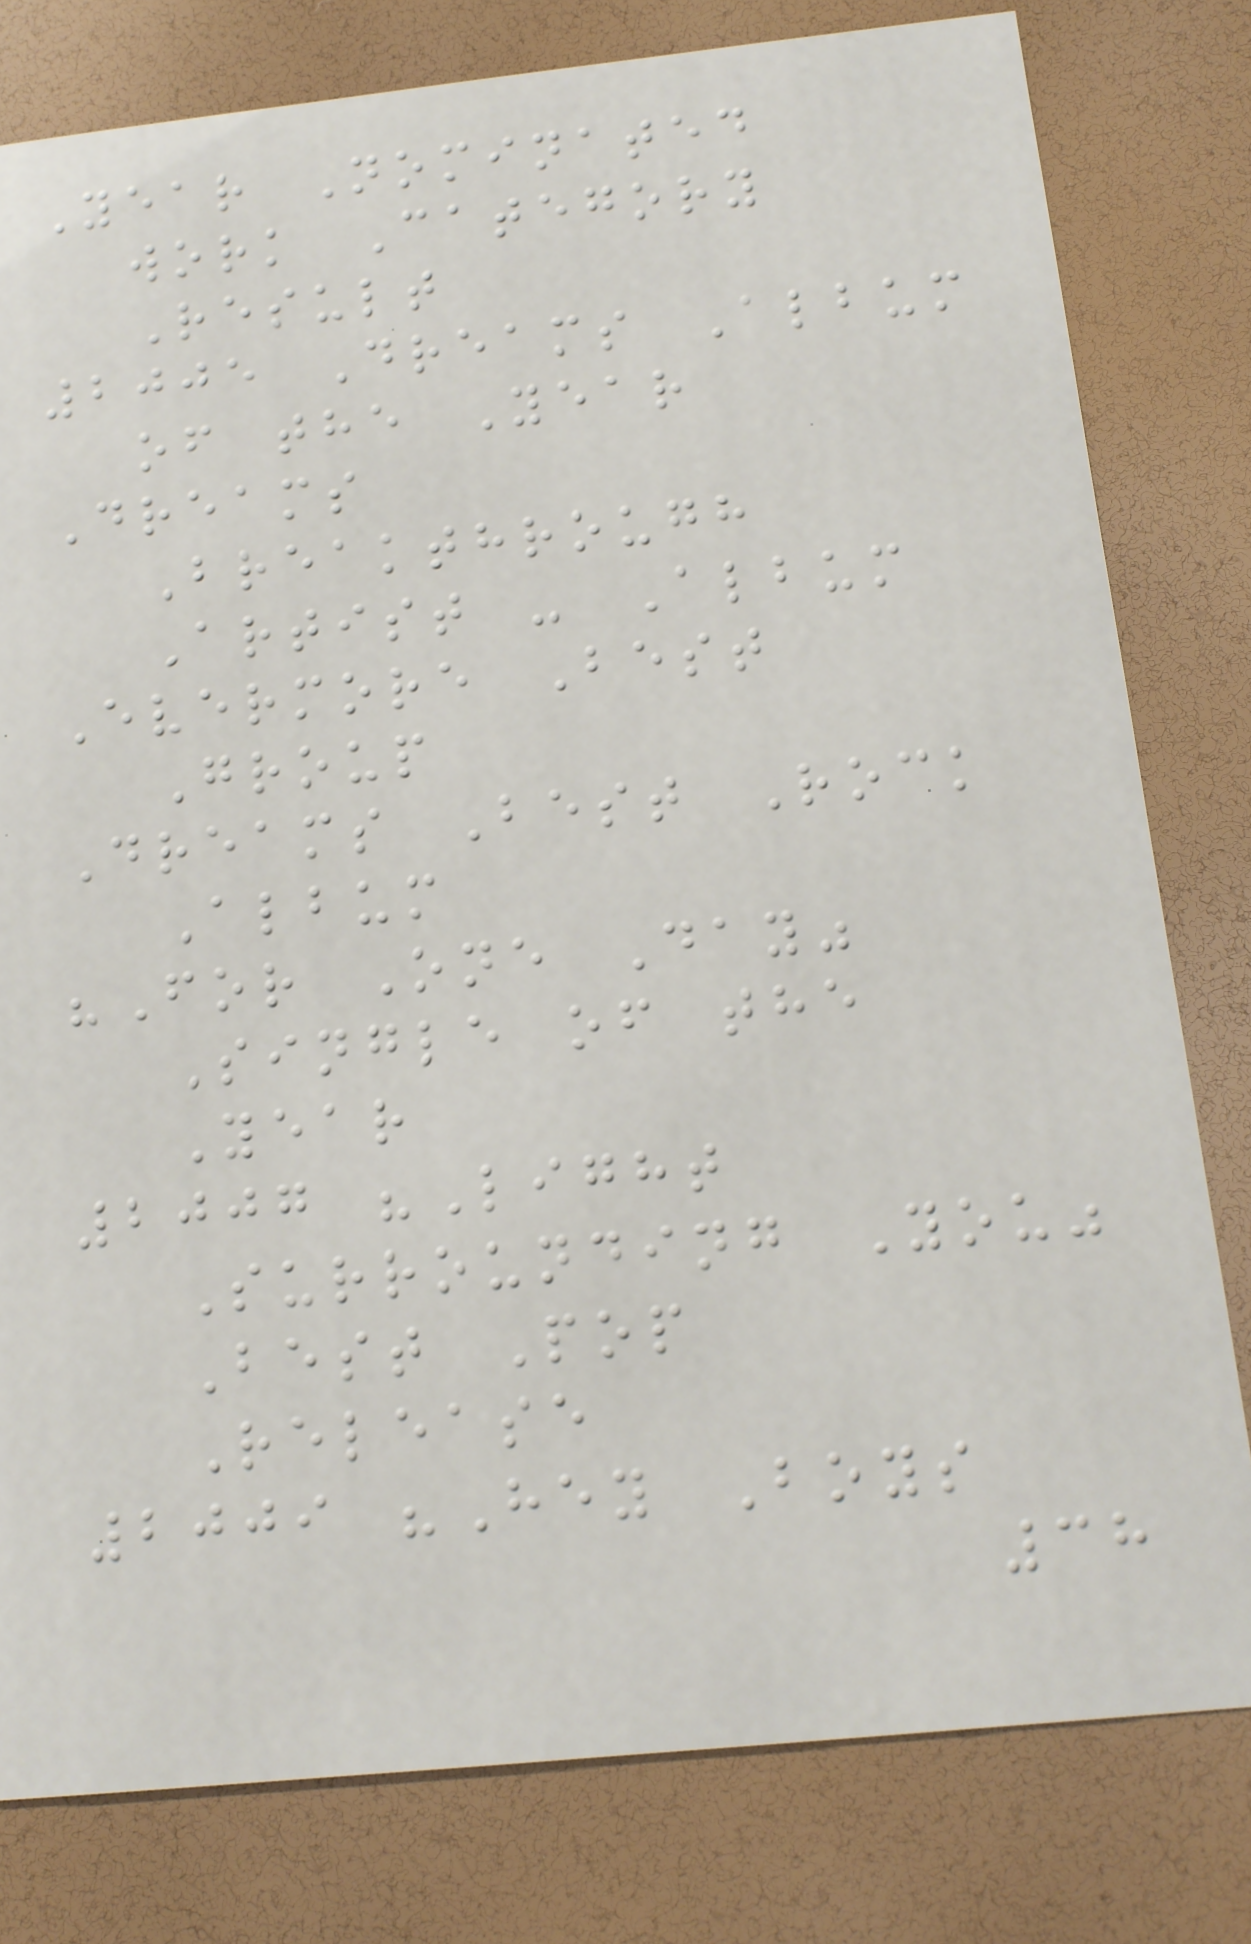Year Nominated
work Category
Result
2005 Dreams Album
of the Year
Dreams
Breakthrough
Artist - Album
Evermore Best
Group
Dreams Best Rock
Album
"For One Day"
Single of the
Year
2007 "Light
Surrounding You"
Best Pop
Release
2009 "Hey Boys
38
